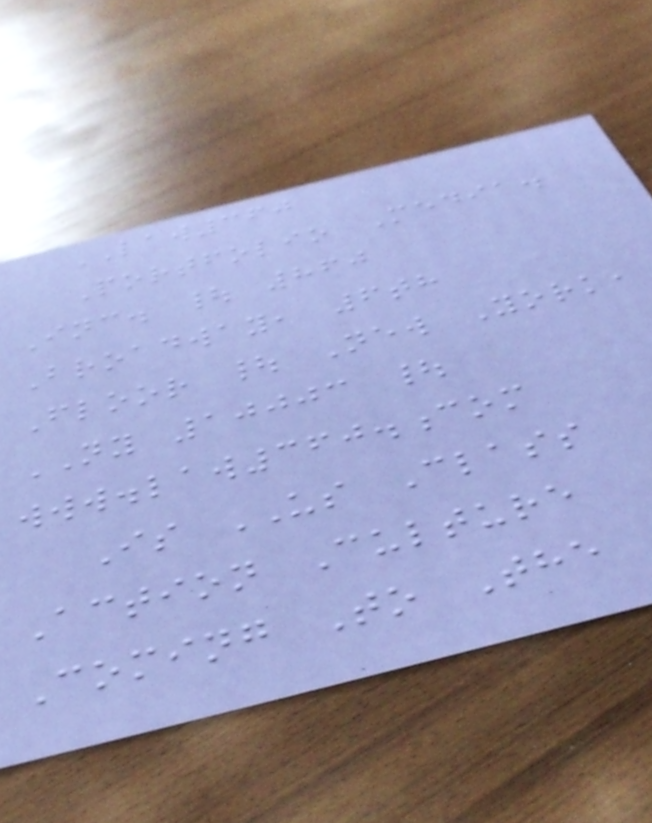LAW360
Portfolio Media.
Inc. | 860
Broadway, 6th
Floor | New York,
NY 10003 |
www.law360.com
Is US Class
Action Culture
Coming To The
